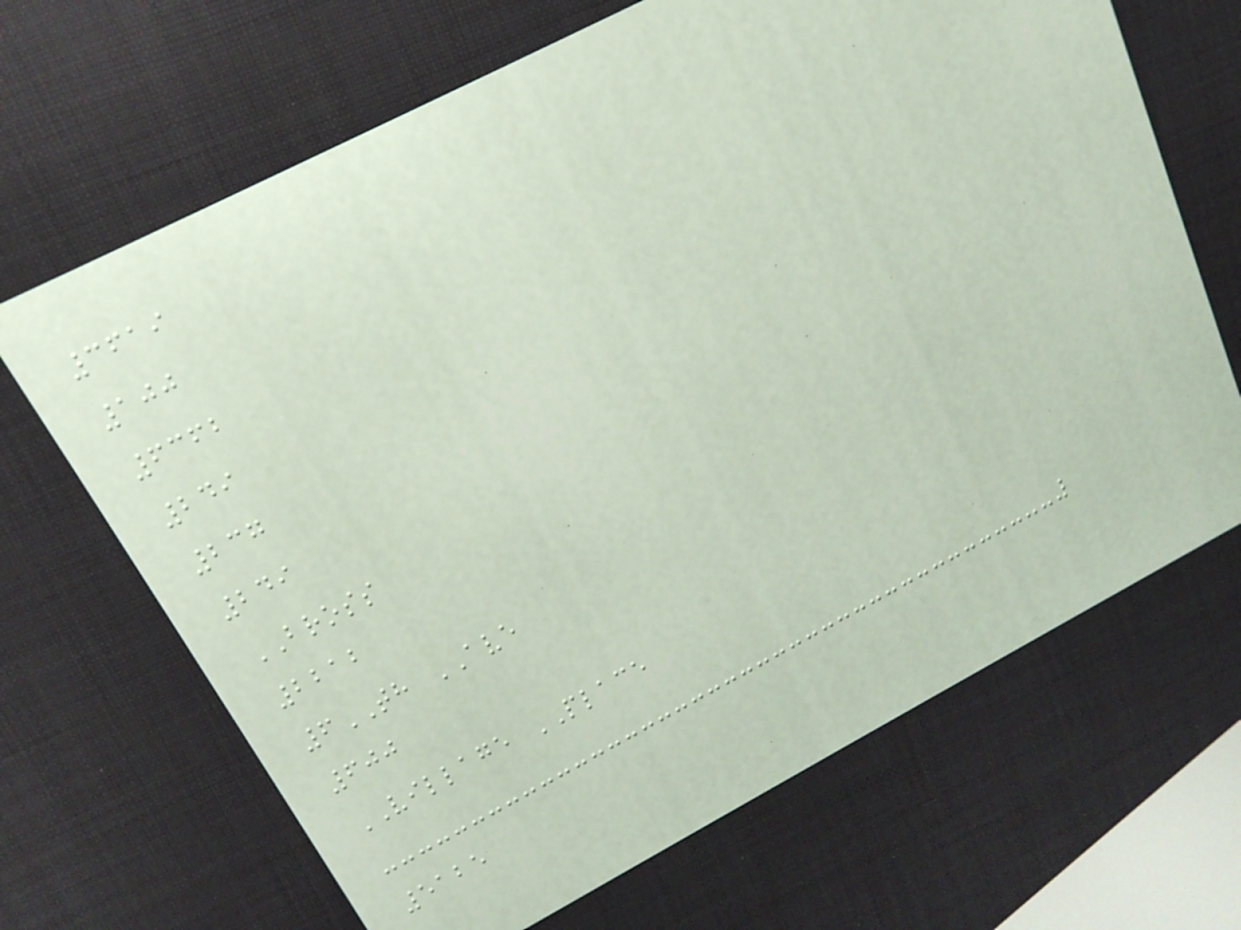3619
100
6362
249
237
249
BROSS
2212
6TH AVE
600
VILLAGE PLACE
5125
